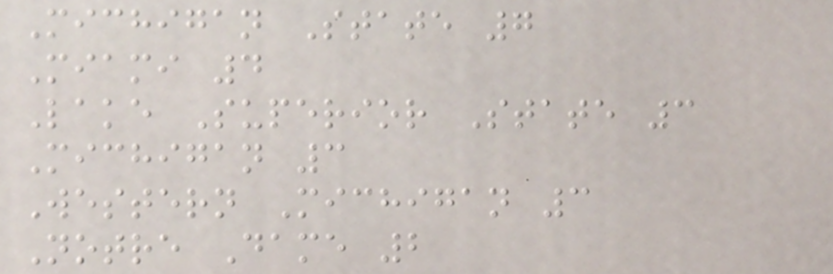Michigan State 7
Miami 4
Lake Superior State 3
Michigan 3
Western Michigan 3
Notre Dame 2
